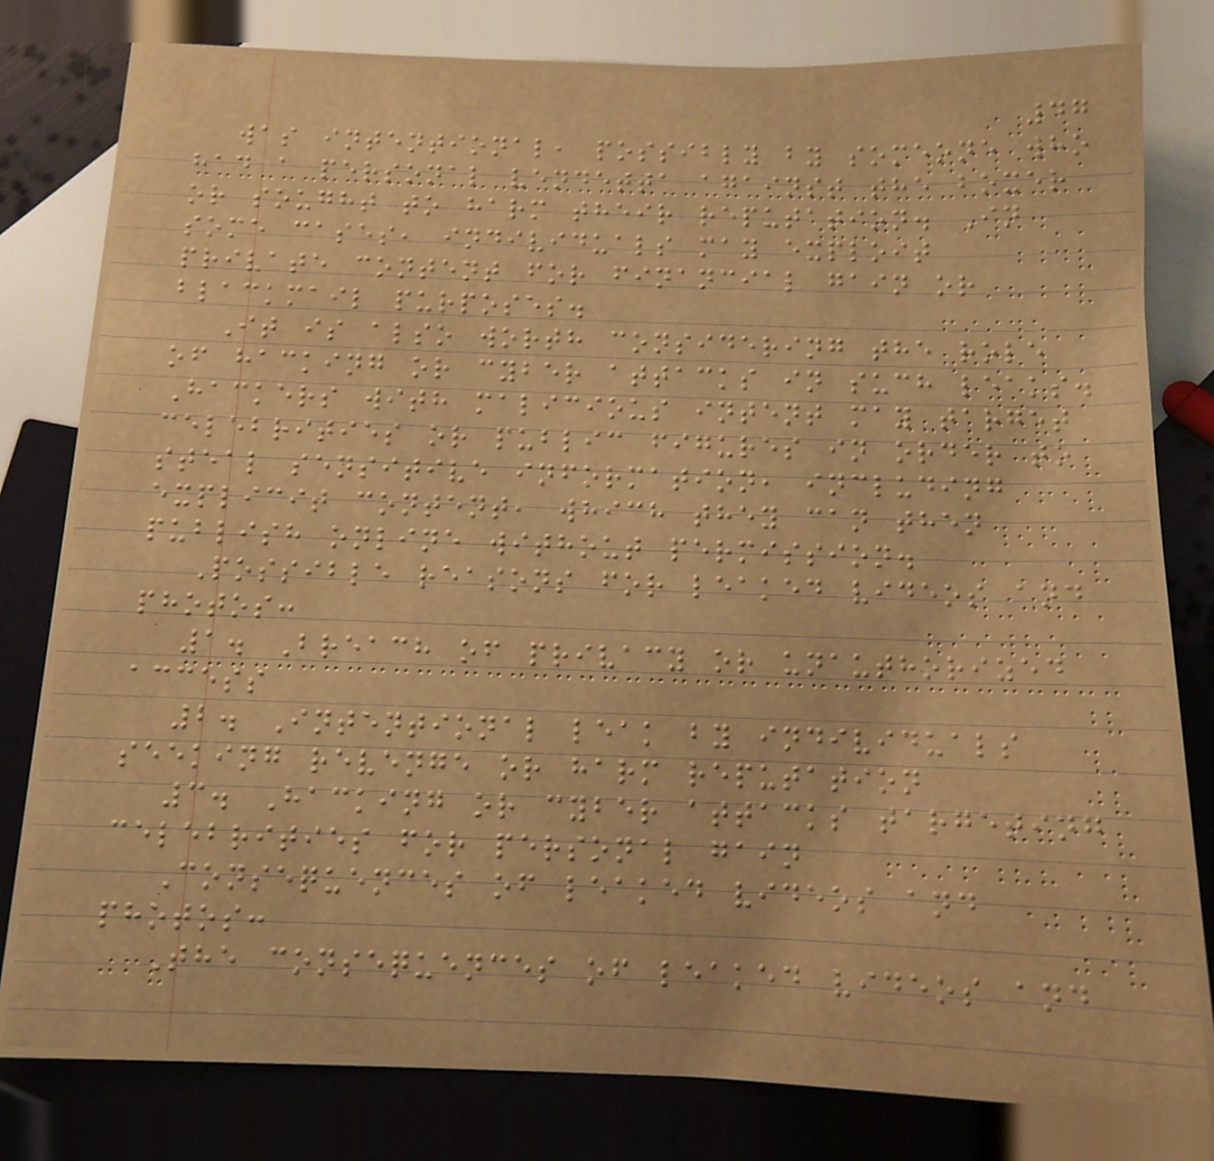47
was intentional, possibly by someone who
had a personal vendetta against the boxer
or sought to harm their reputation. In
some cases, individuals may exploit
private content for financial gain or
blackmail purposes.
It is also worth considering the role
of hacking or cyber attacks in such leaks.
Hackers with malicious intent may target
celebrities or public figures in order to
steal sensitive information, including
explicit content, which they can then
publish online without permission.
Possible reasons for leaked videos and
photos:
1. Breach of privacy or unauthorized
access
2. Intentional leak by individuals
seeking revenge or harm reputation
3. Hacking or cyber attacks targeting
celebrities for personal gain
Consequences of leaked videos and
photos:
The consequences of leaked videos and
